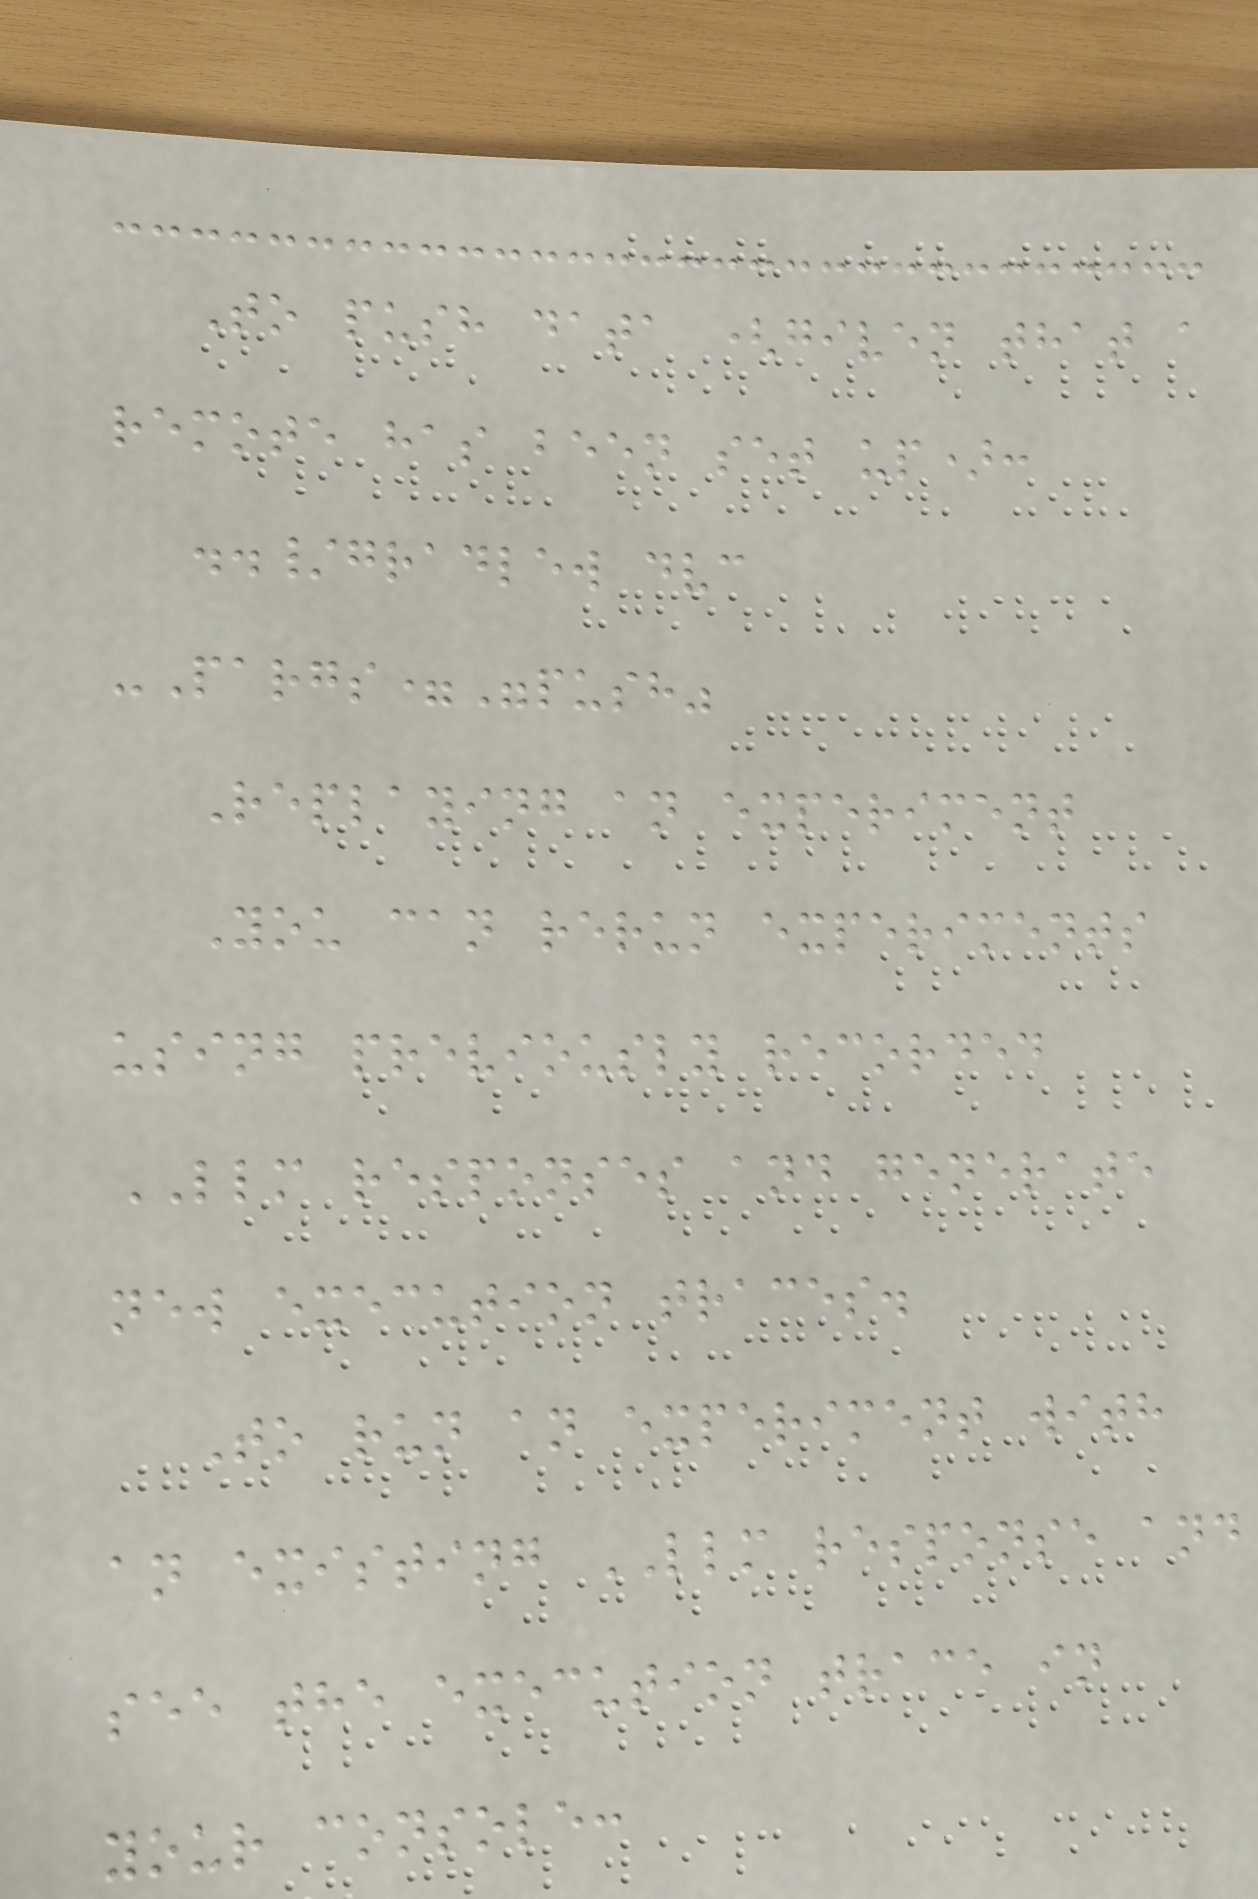To push data (given that a
remote has been set up):
../gradlew dvc
-Pargs="push"
Replaying an experiment
You can rerun experiments
using previously recorded
LLM responses and generate
new execution traces.
To run an experiment with
an existing LLM response and
see the execution trace in
your console:
